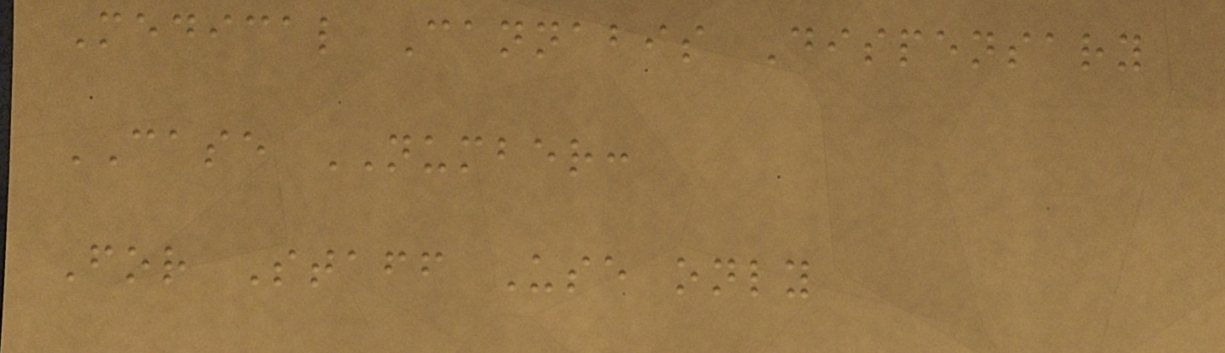Medical Cannabis Dispensary
CASE NUMBER:
For Staff Use only
